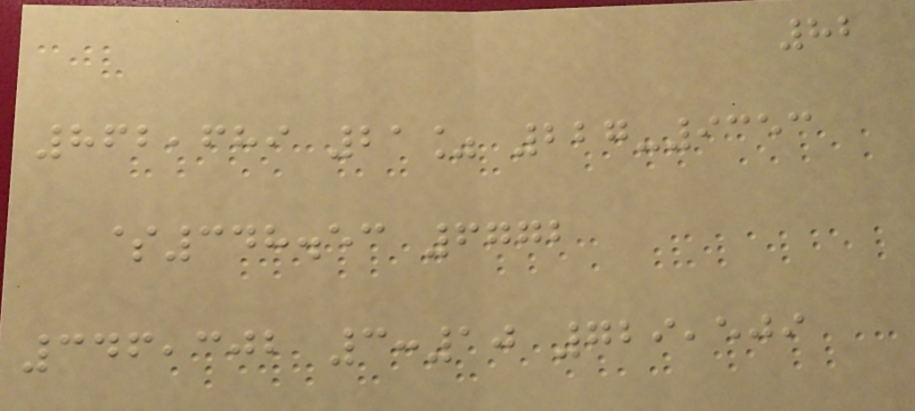82
862,689 21% 227-9353
$348.53 6772
346,302 3:10 729,509
